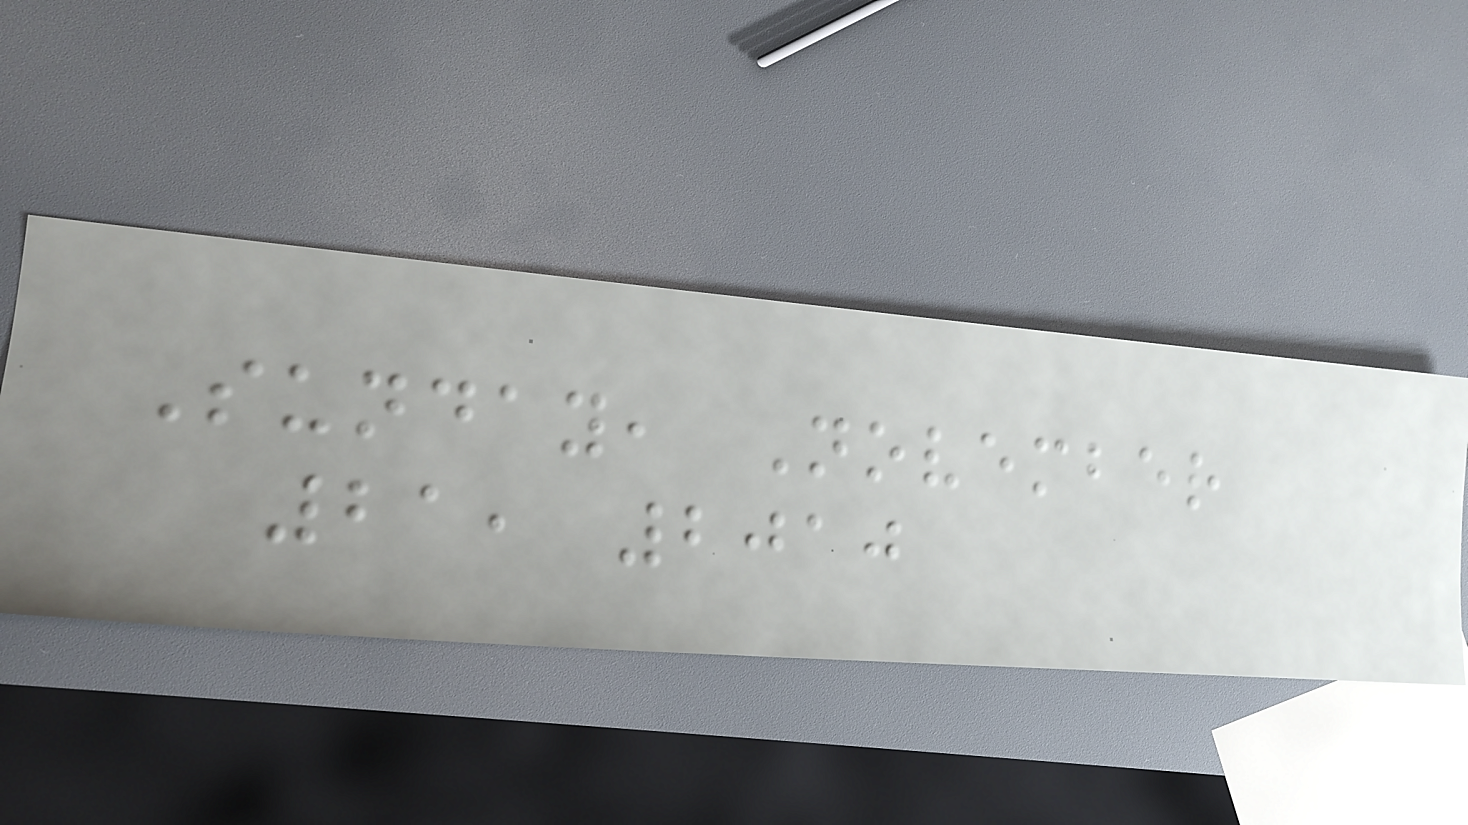Sunday, November
21, 2010
